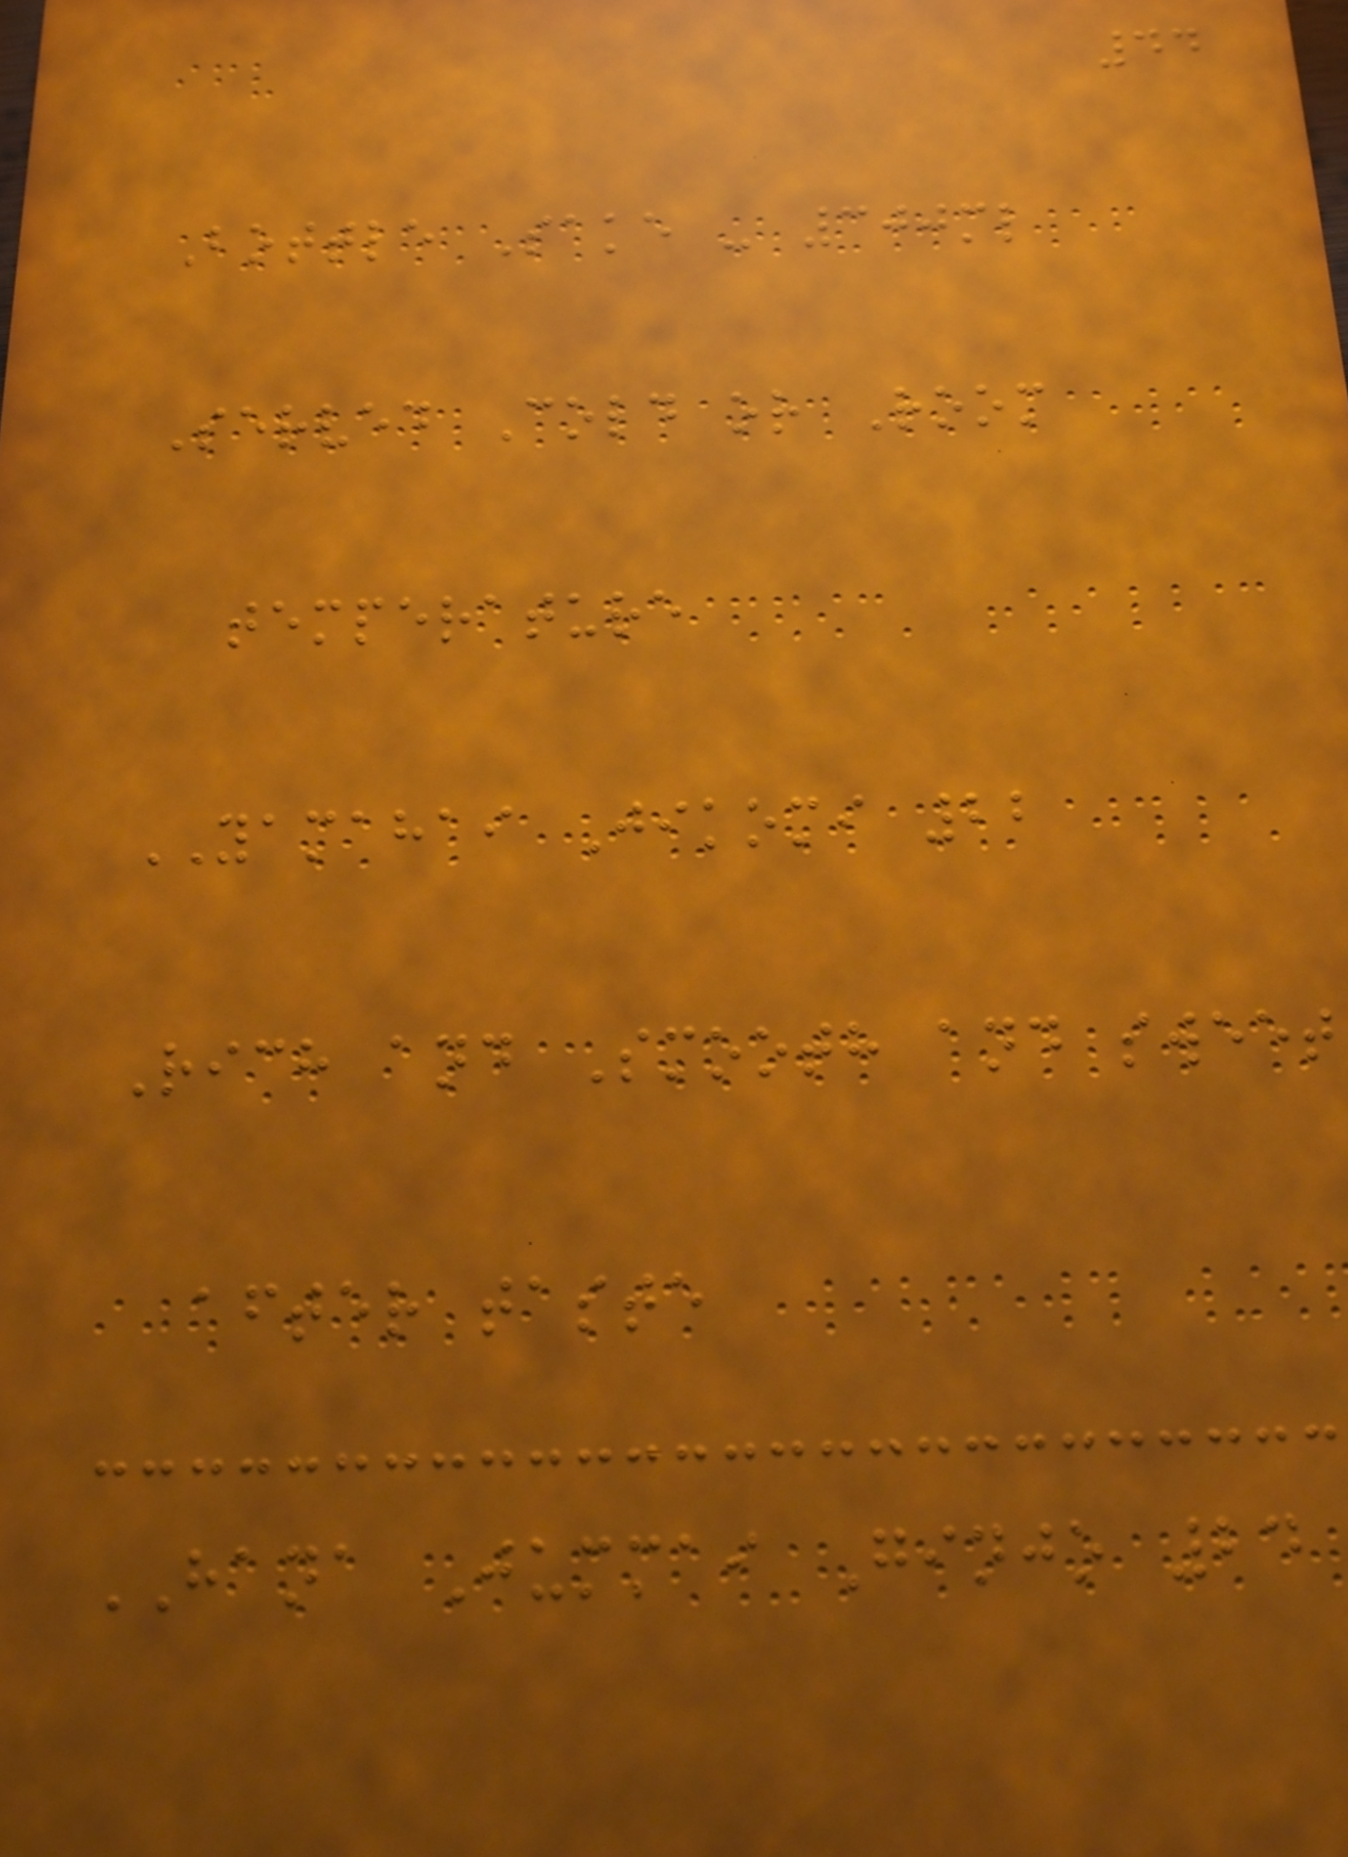44
Bottle Sake - 300ml
Served Cold or Room
temperature
YAMAHAI Jikomi 22
Rich and Smooth and sweet
after taste
HANA Jummai Ginjo 24
